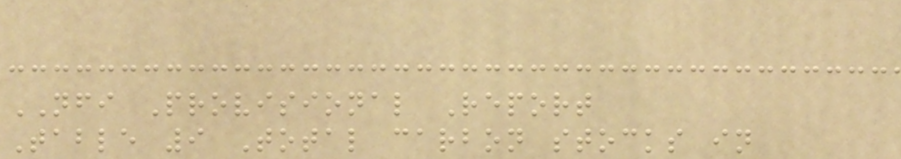NFI Provisional Report
Table 9 Total carbon stocks in
